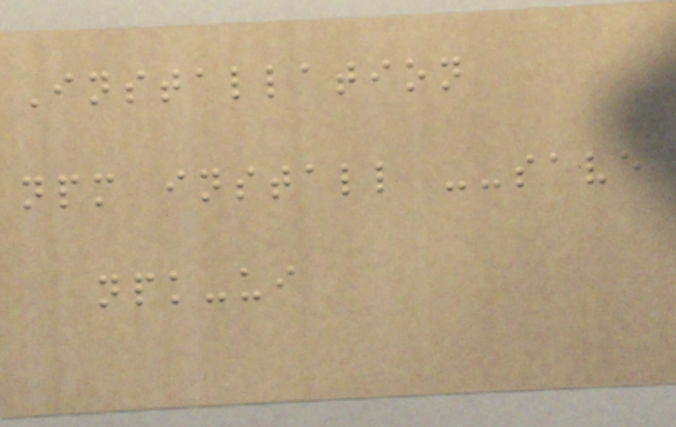Installation
npm install --save
npk-ui
